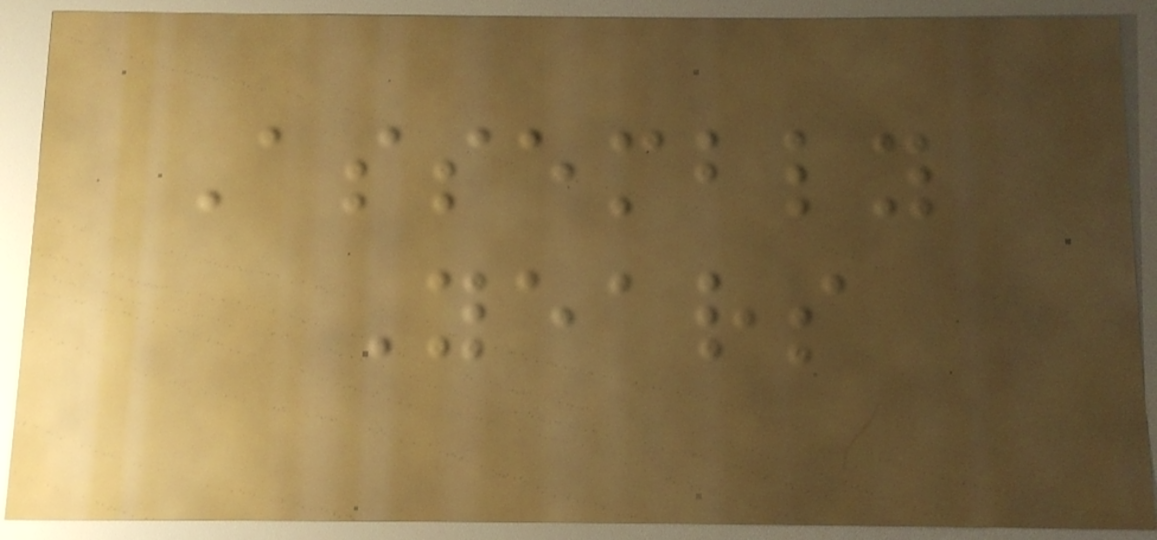Assembly
Years
